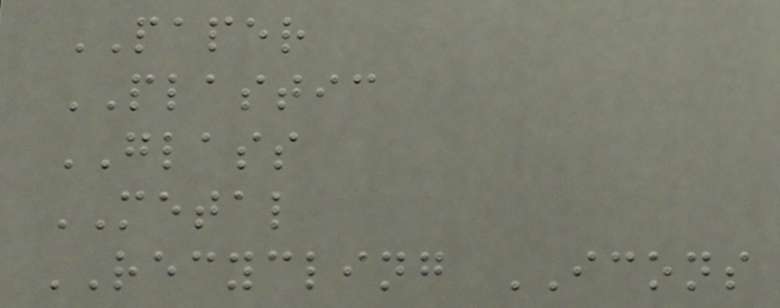PAPER
PLASTIC
GLASS
METAL
RECYCLING ICONS
